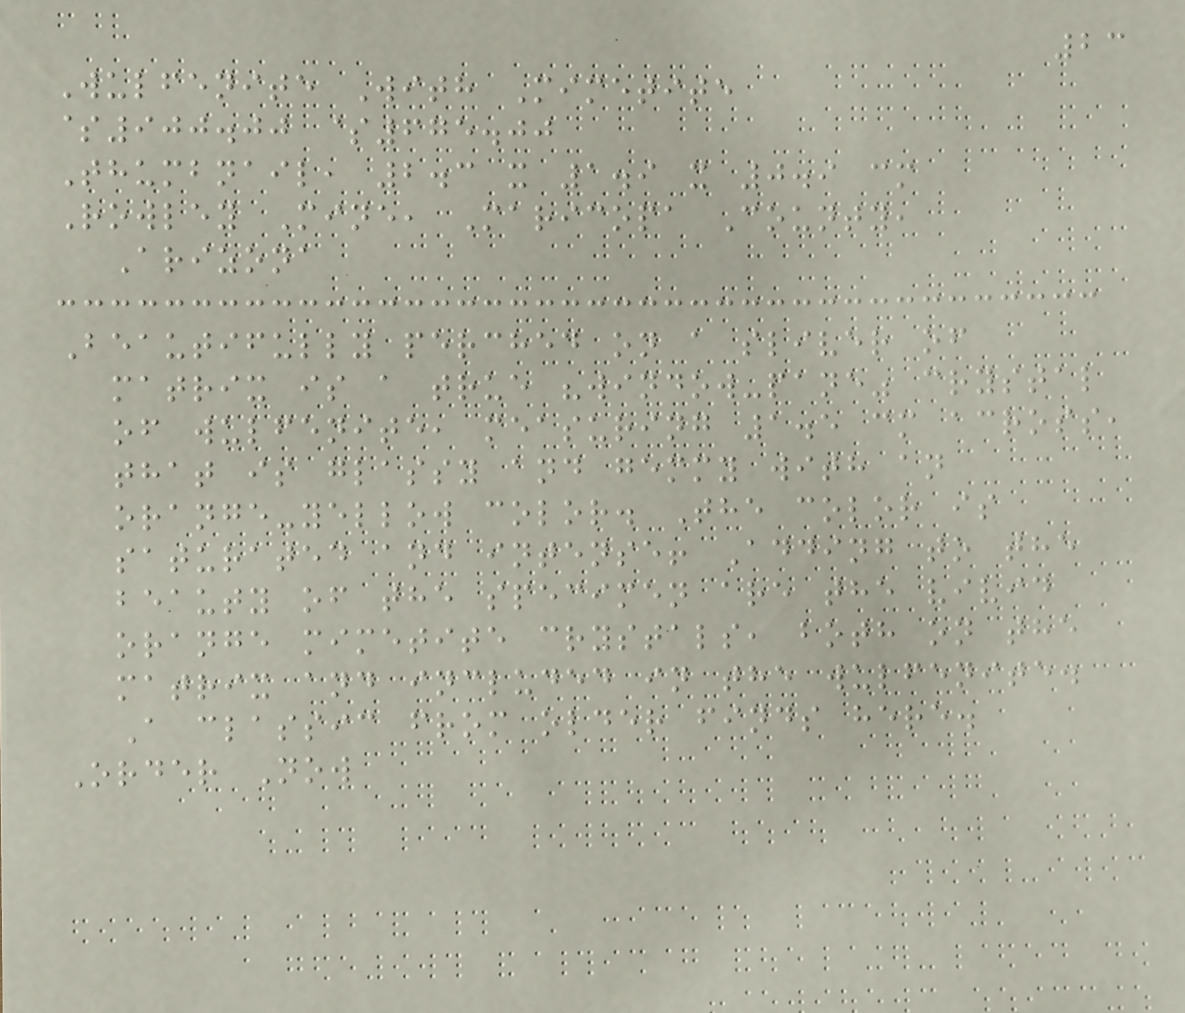23
Wulfenite With Mimetite
$900.00 $675.00
Thumbnail, 2.3 x 1.9 x 0.9 cm
Rowley Mine, Maricopa County,
Arizona
Beautifully perched on a sliver of
matrix is a true "window-pane" crystal
of wulfenite, measuring 1.5 cm across,
that is glassy and gemmy with an
orange-yellow color. The color is
saturated and intense! Adding to the
beauty of the specimen are the vivid
orange mimetite crystals, both on the
matrix and included in the wulfenite.
A classic from older finds here.
Order Now
